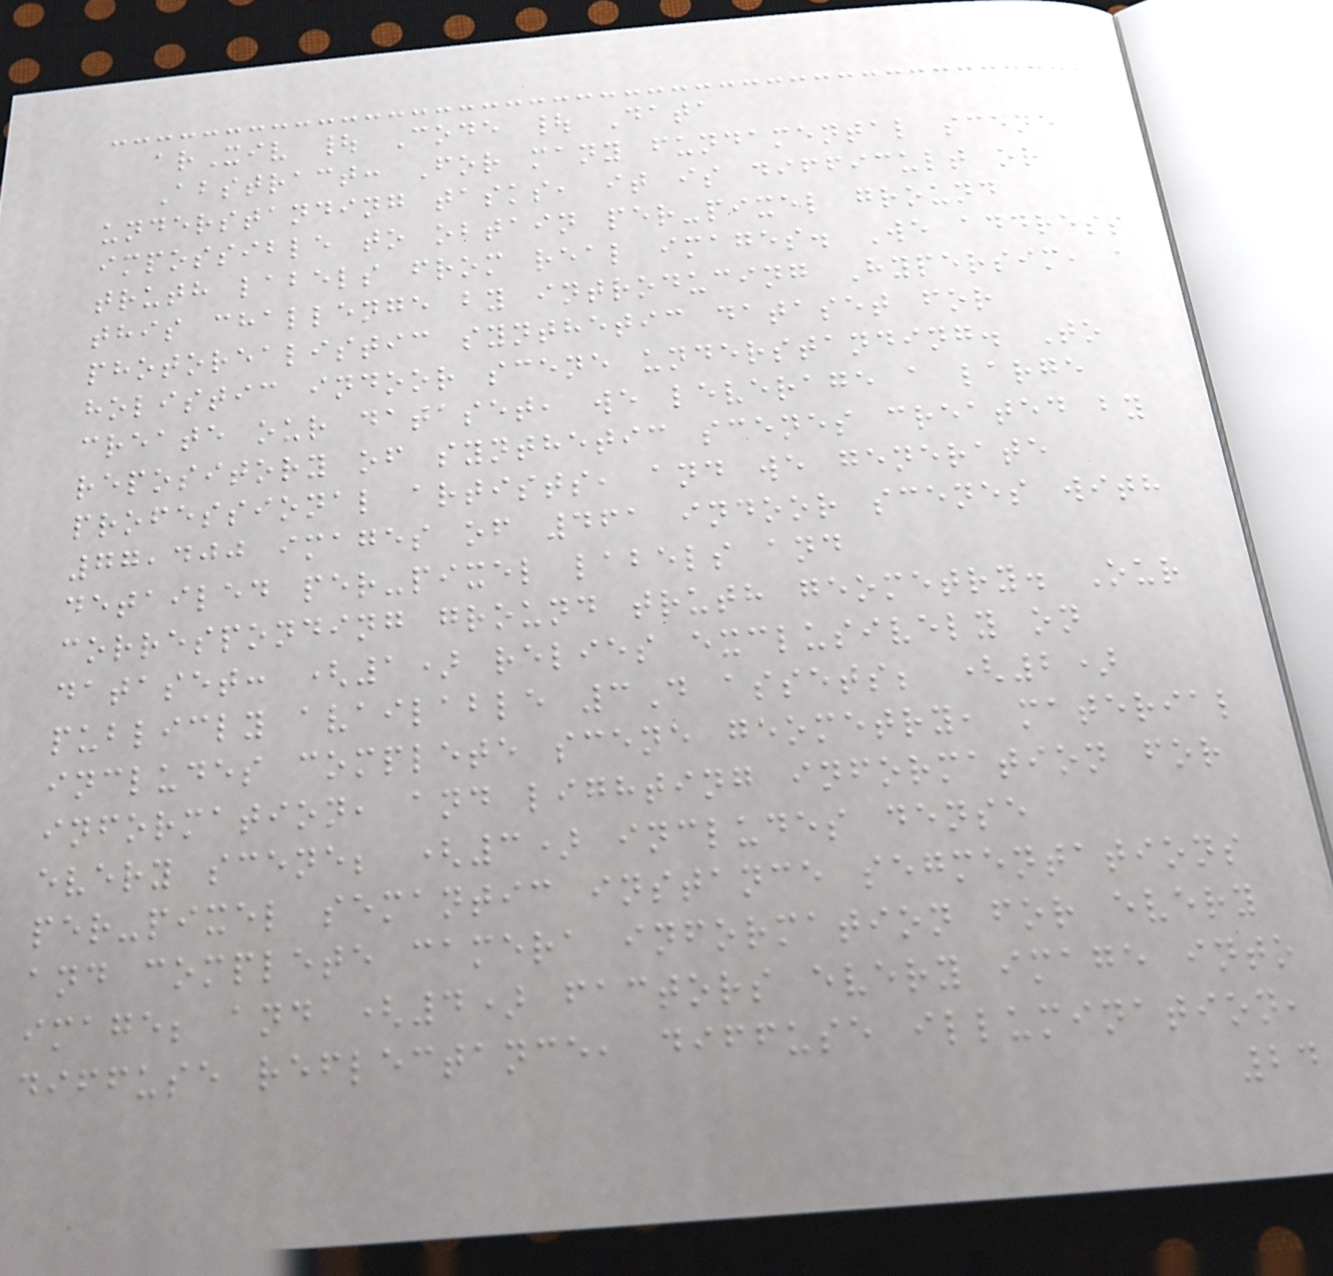arXiv | Code | Data
Abstract: For many fundamental scene
understanding tasks, it is difficult or
impossible to obtain per-pixel ground
truth labels from real images. We address
this challenge by introducing Hypersim, a
photorealistic synthetic dataset for
holistic indoor scene understanding. To
create our dataset, we leverage a large
repository of synthetic scenes created by
professional artists, and we generate
77,400 images of 461 indoor scenes with
detailed per-pixel labels and
corresponding ground truth geometry. Our
dataset: (1) relies exclusively on
publicly available 3D assets; (2)
includes complete scene geometry, material
information, and lighting information for
every scene; (3) includes dense
per-pixel semantic instance segmentations
and complete camera information for every
image; and (4) factors every image into
diffuse reflectance, diffuse illumination,
24
